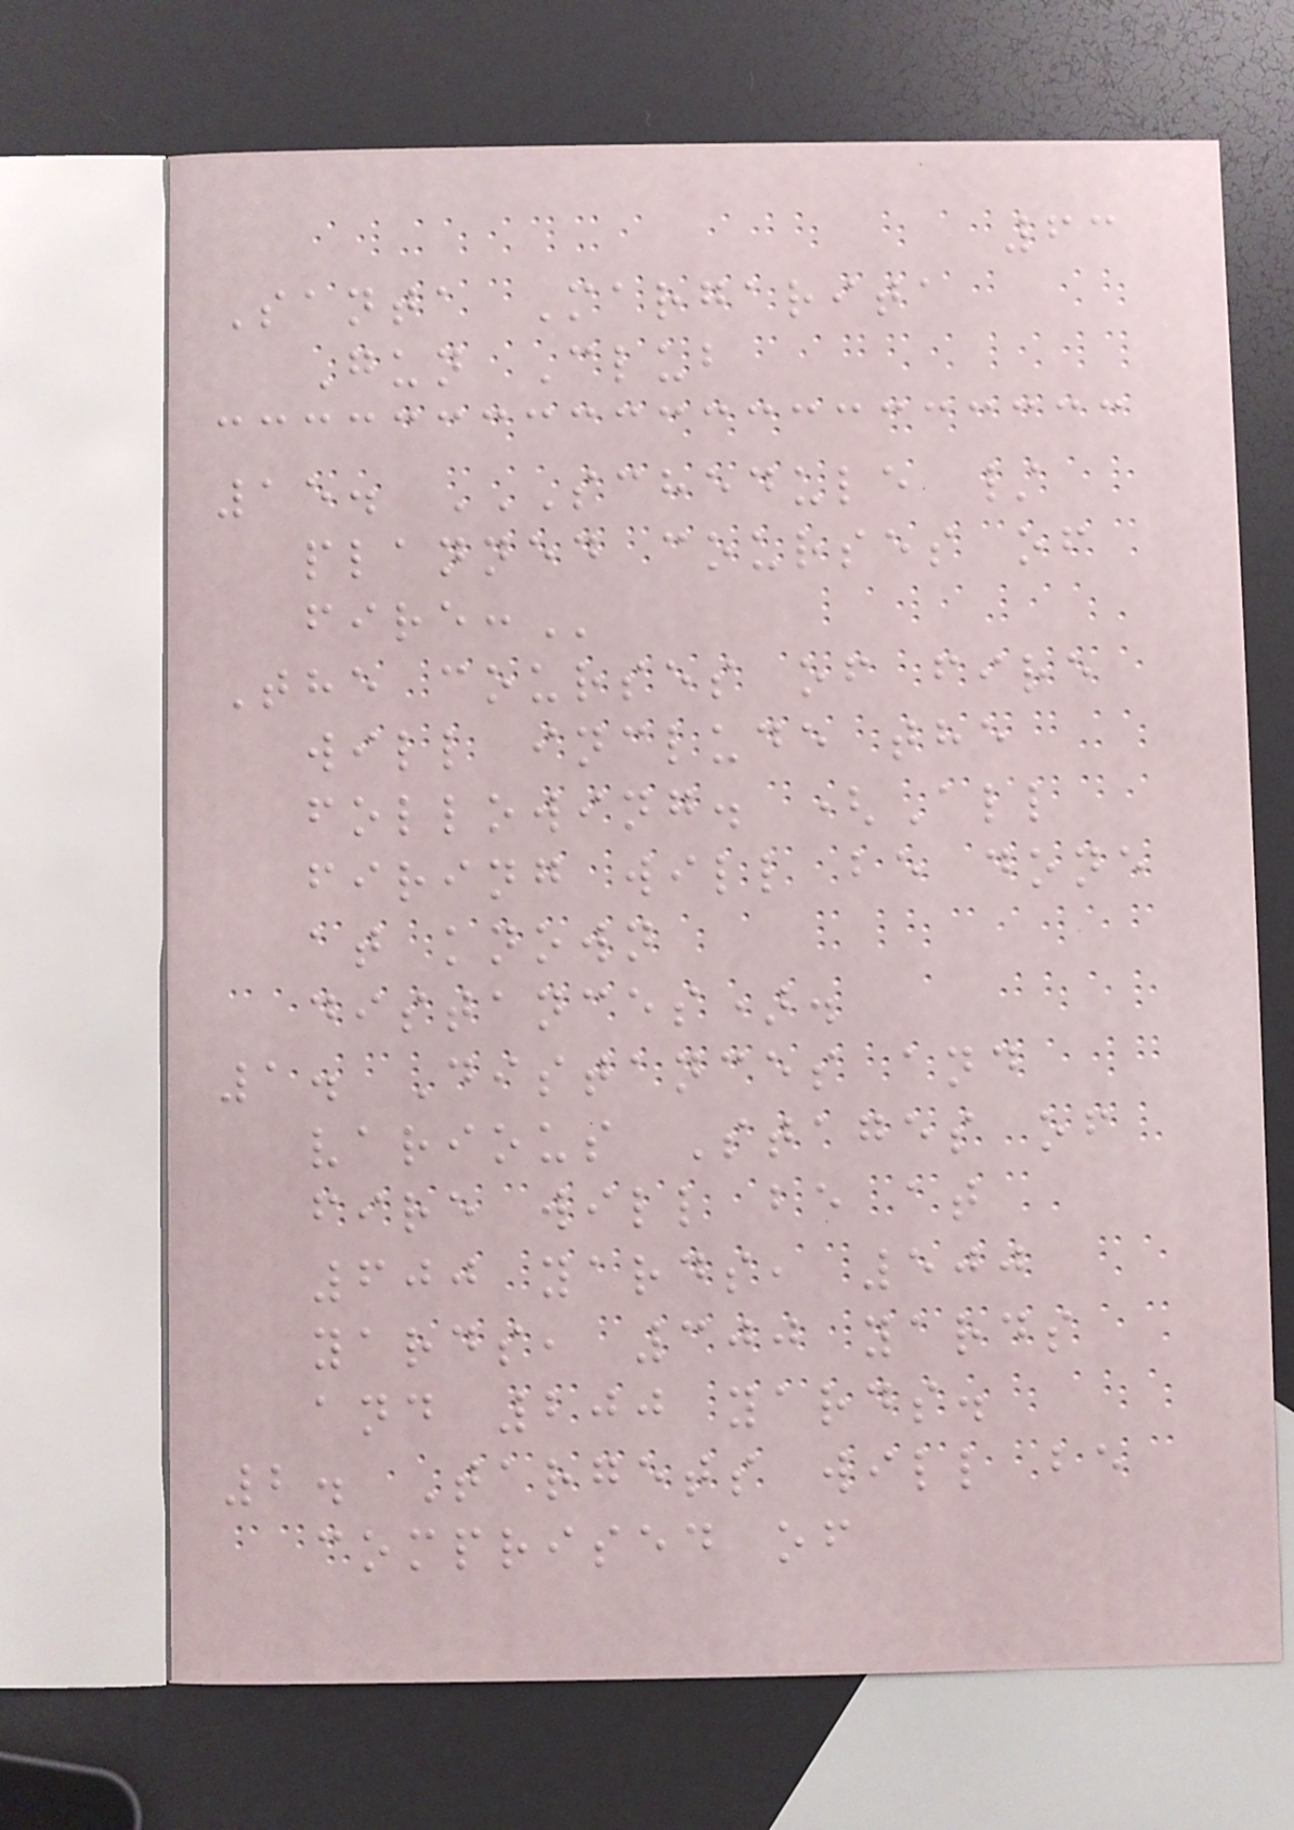63
Santa Margarita
Gun Club
15. SCHEDULE /
PLANNED COURSES OF
FIRE:
The courses of fire
will include the
following. (All
firing will be done
at known
distances).
1. Distances and
various Stages of
fire will be at
600 yards, 500
yards, 300 yards
and 200 yards.
2. Targets will be
comprised of
